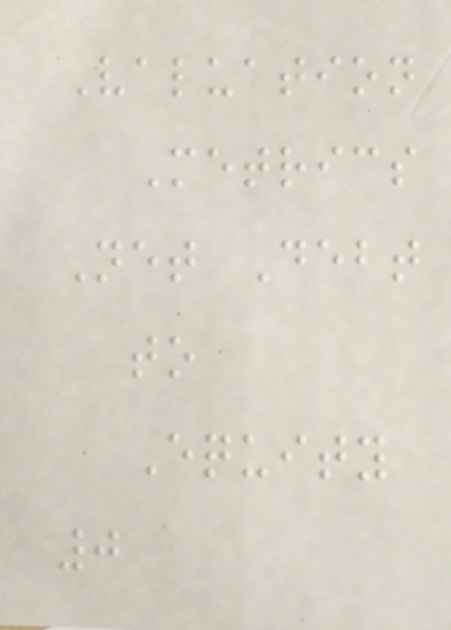Valuation
Metrics
Net Debt
to
Equity
0
